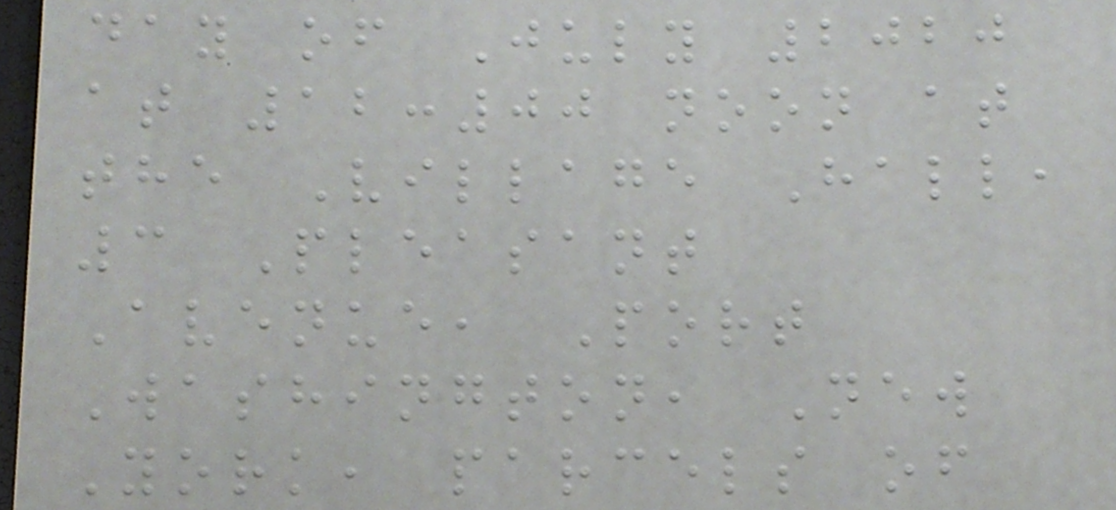day of July 2020
at 12:00 noon at
the Village Hall,
3 Pleasant
Avenue, Port
Washington, New
York, parcels of
